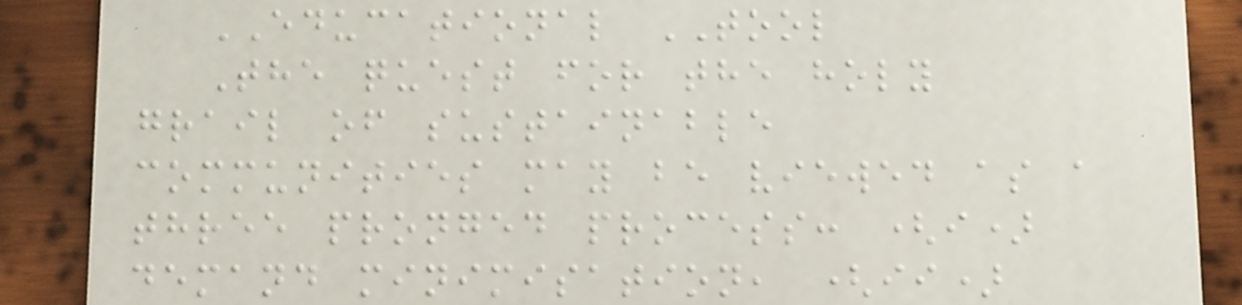EDUCATIONAL TOOL
The quest for the holy
grail of sustainable
communities may be viewed as a
three pronged process: (i)
demand minimisation, (ii)
